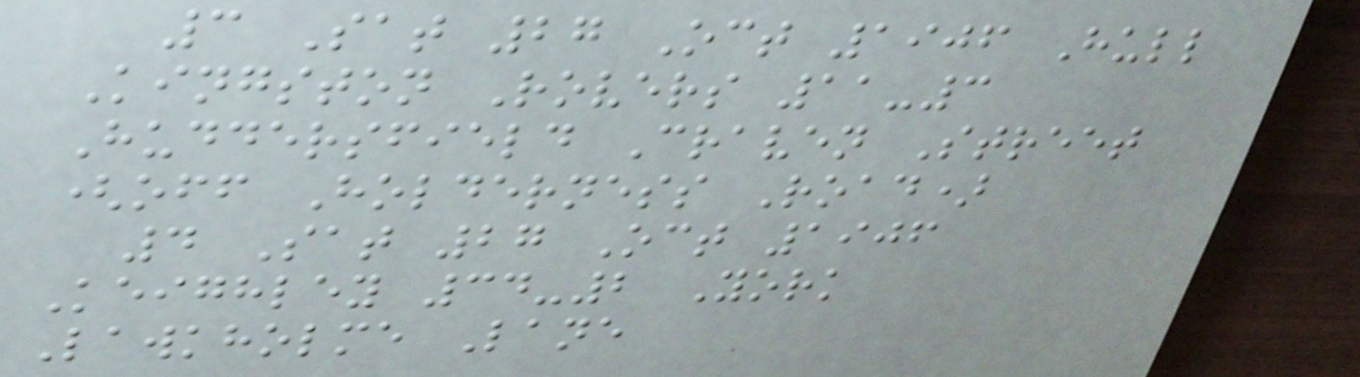3 Sat 27 Oct 1906 Hull
Kingston Rovers 11-3
Huddersfield Craven Street
(off Holderness Road)
4 Sat 27 Oct 1906
Keighley 34-2 York
Lawkholme Lane
